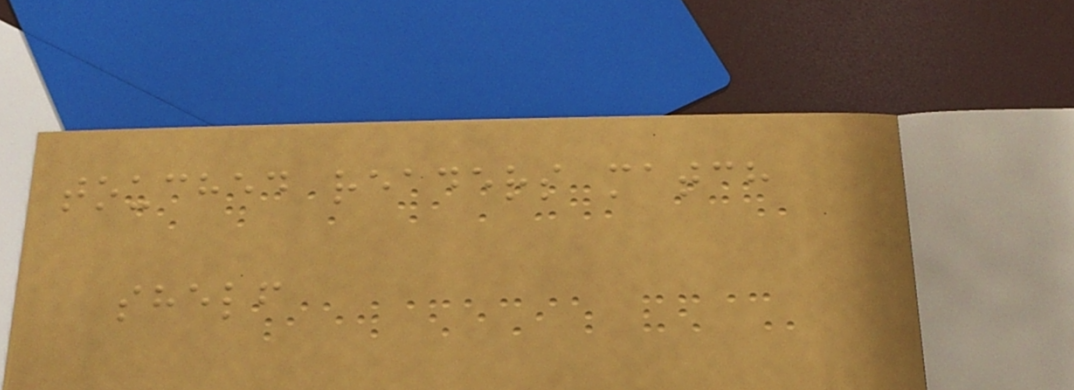touched readers match
shelf
